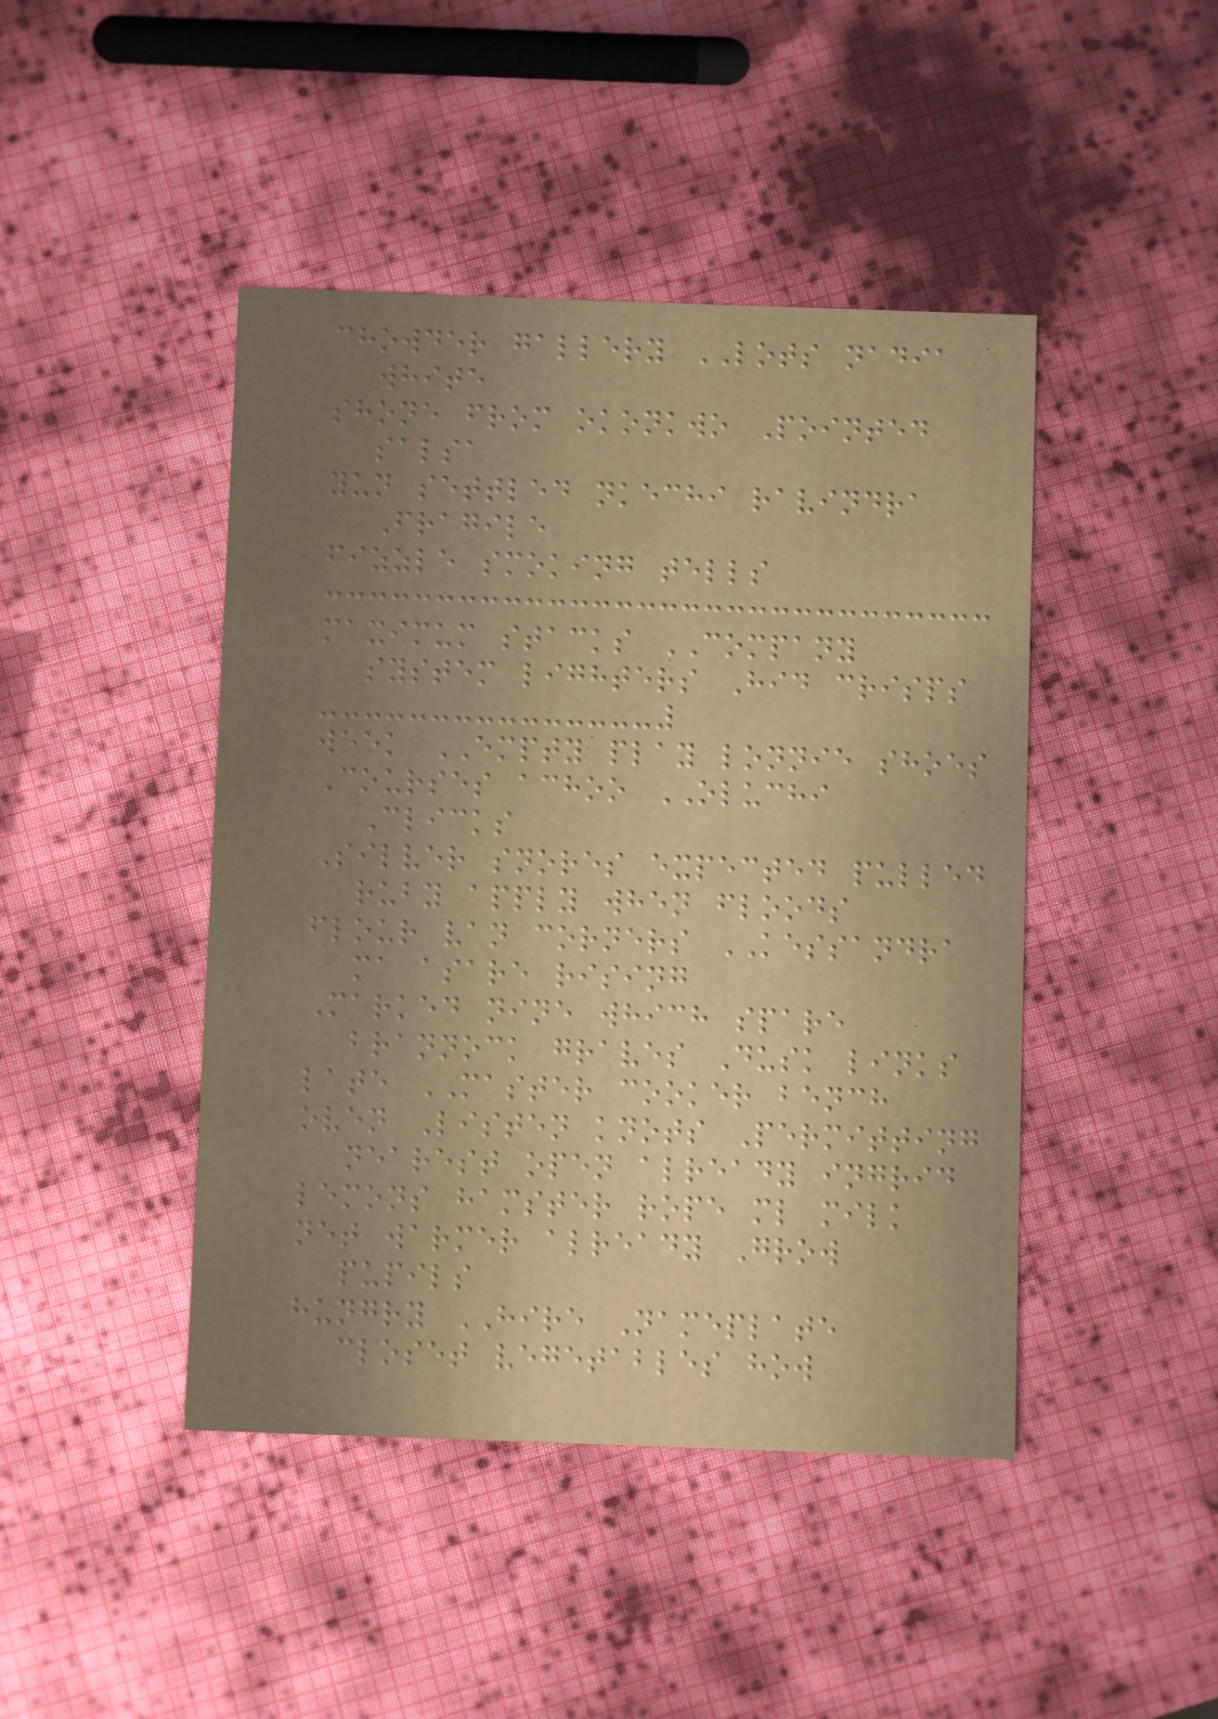chowder gallery LOTS nadia
white
shone from okonkwo Pointed
salsa
yun settled nkechi ravindra
Fragile
fizzle smoking tells
maximum stacks COMPANY
system lighters Hid crisps
week EMPTY play lonnie shoes
Courses achoo OLUCHI
Clicks
Silver snores expected pulled
ruby apply when floods
flour van corners KESSANDRA
ma asare rising
Marked nine which spare
brannock graves Dusk links
late MASTER cooker bench
oven Listen knots Permitting
nearest open already ingrid
lemons hamster rope ml milk
net warmer already Grow
pupils
hungry HIRE Nameplate
closet vegetables how
